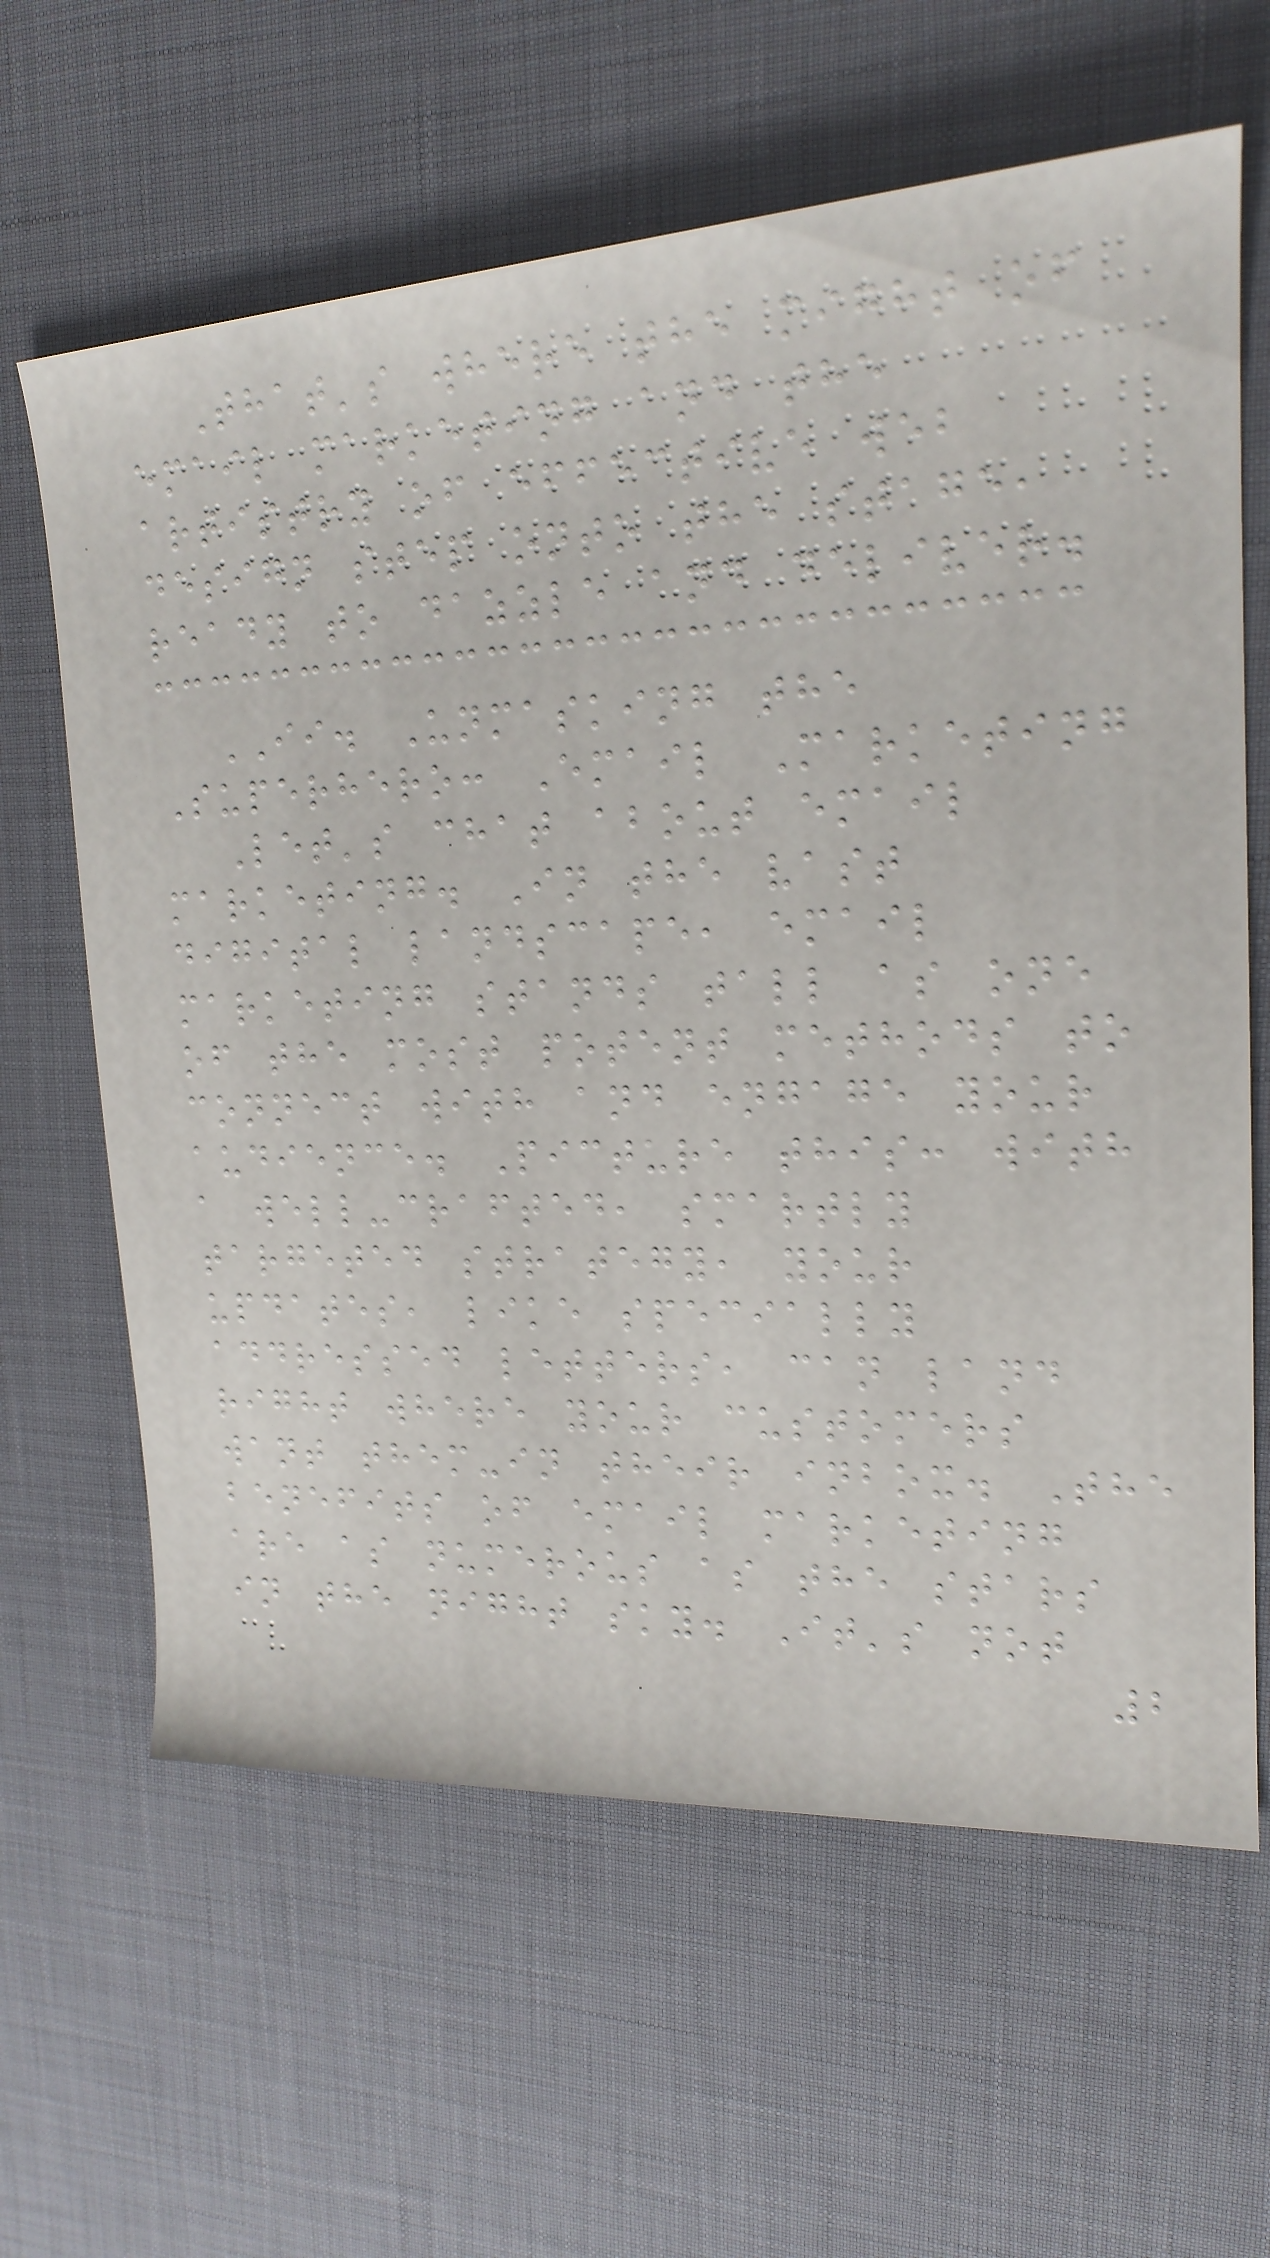That's where the might of
email marketing and the
artistry of effective web
design step onto the stage,
ready to dazzle and deliver.
II. Unmasking the
Superhero: Email Marketing
Let's chat about email
marketing. In the vast
digital landscape, email
marketing stands tall as one
of the most potent methods to
connect with and engage your
audience. Picture this: with
a well-crafted, smartly
targeted strategy, your
updates, like specially
addressed letters, can land
right where your customers
want them-in their inbox. The
benefits of email marketing
are as numerous as the stars
in the night sky. It's not
2
